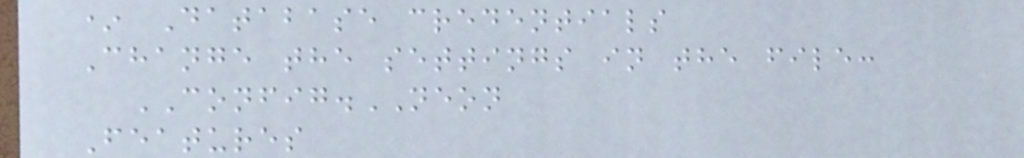* Database credentials
Change the settings in the file:
CONFIG.NEON
Features
